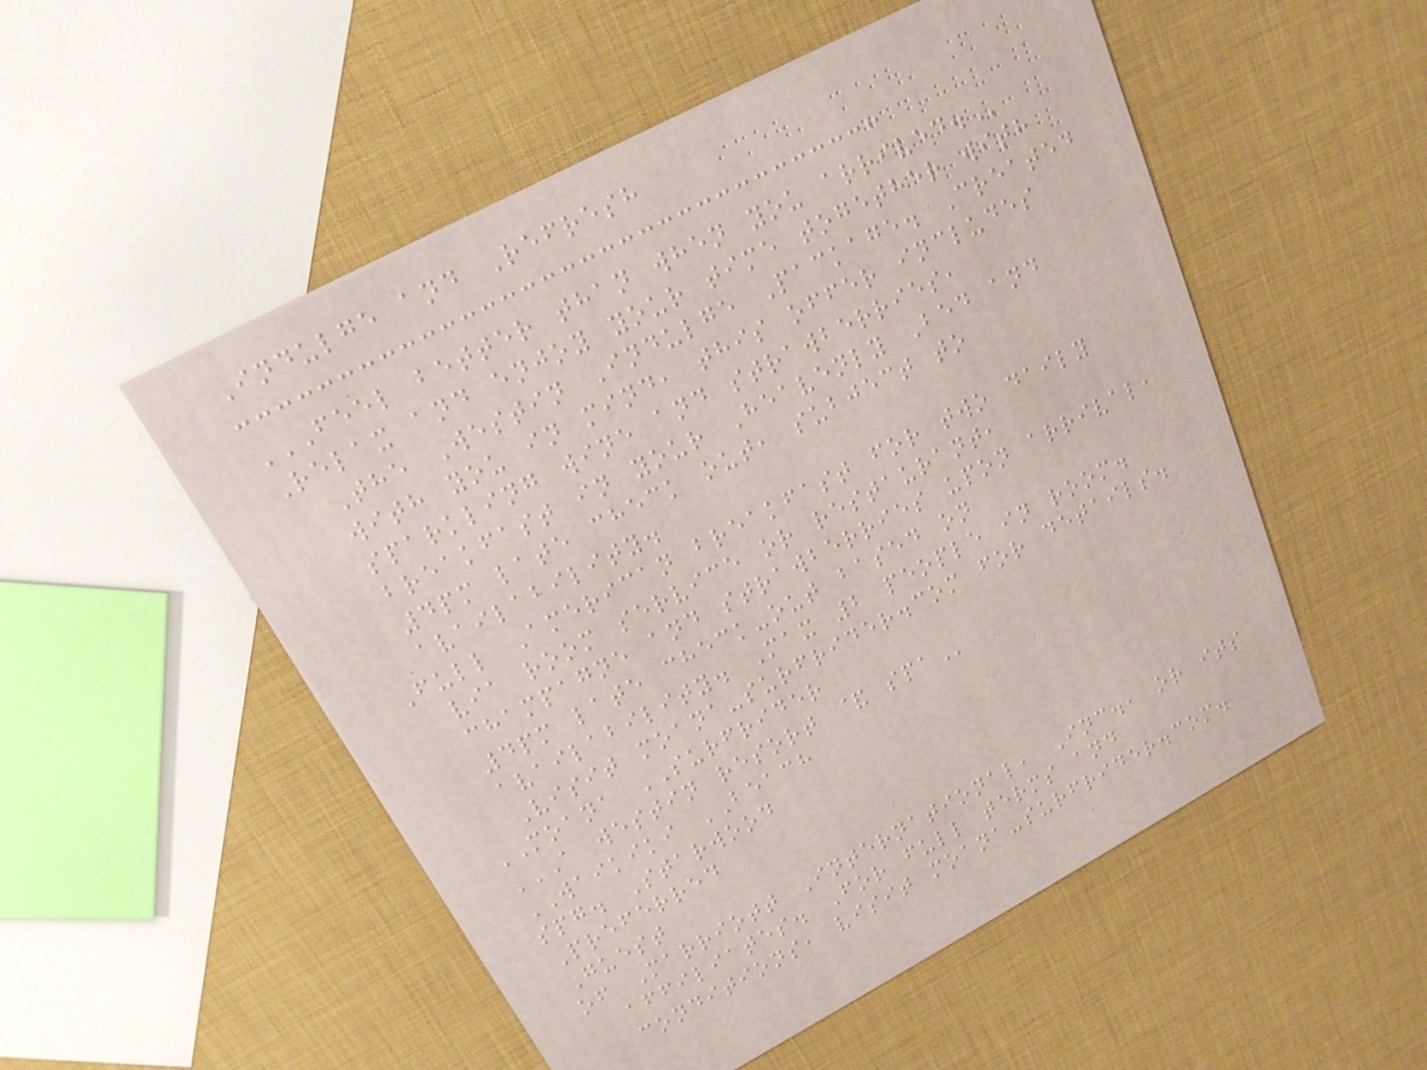Indulge and Refresh
FEEL BETTER THAN WHEN YOU ARRIVED.
Relax and enjoy your time together with
The Westin Indulge Package. Created
with you in mind, this offer includes
sparkling wine and strawberries,
breakfast in your Heavenly Bed and
4pm late check out, subject to
availability.
Full American breakfast for two daily
via room service or restaurant,
champagne and strawberries upon arrival,
4pm late check-out based on
availability. Max 2 people in room.
Visit moana-surfrider.com for details.
MOANA SURFRIDER
A WESTIN RESORT & SPA
WAIKIKI BEACH
spg. Starwood
Preferred
Guest
of Marriott International, Inc., or its
affiliates. For full terms and
conditions, visit moana-surfrider.com.
